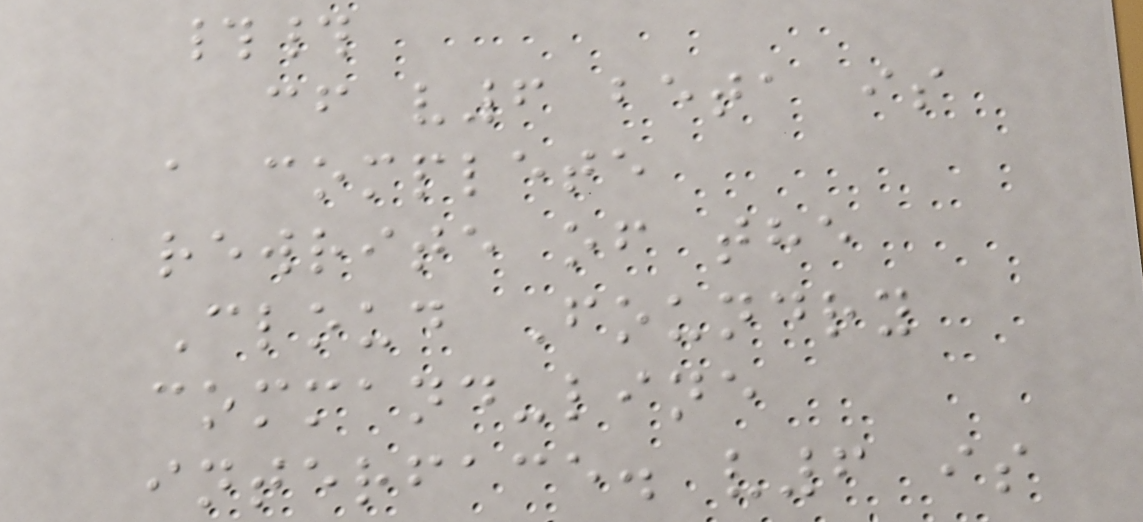##
cf v6 beta is
a complete
rewrite of the
Cloud Foundry
command-line
interface. v6 is
